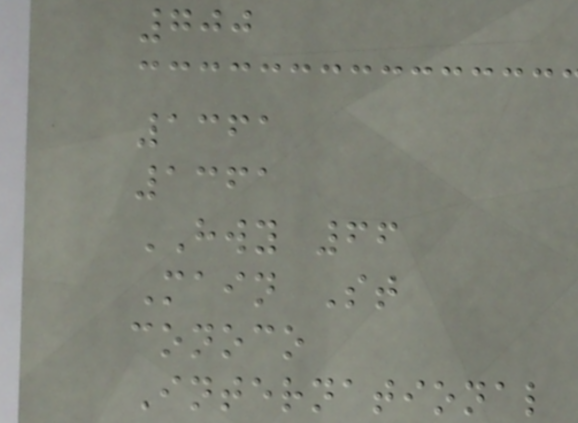700
1361
1361
HWY 66
Main St
conoco
International
